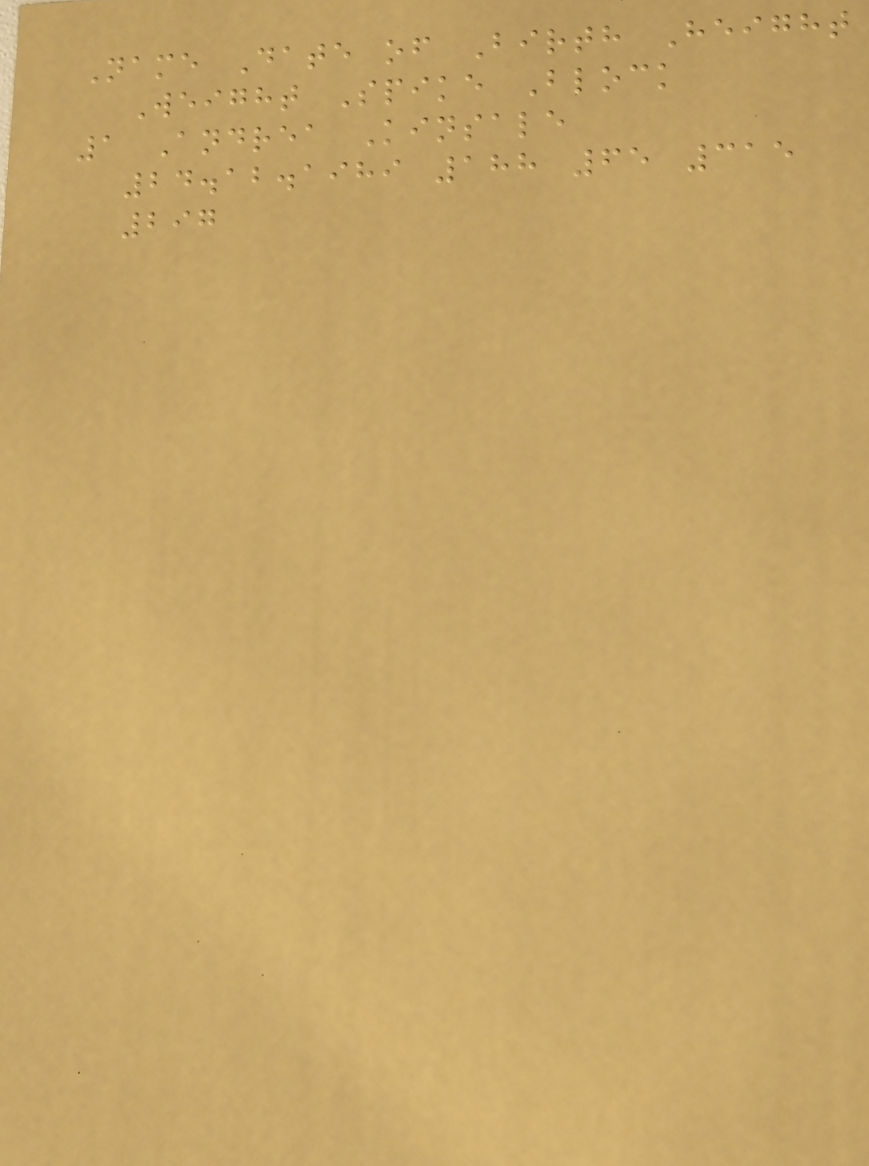Name Date of Birth Height
Weight Spike Block
1 Andrea Kinsale
24.12.1989 188 65 315
297
